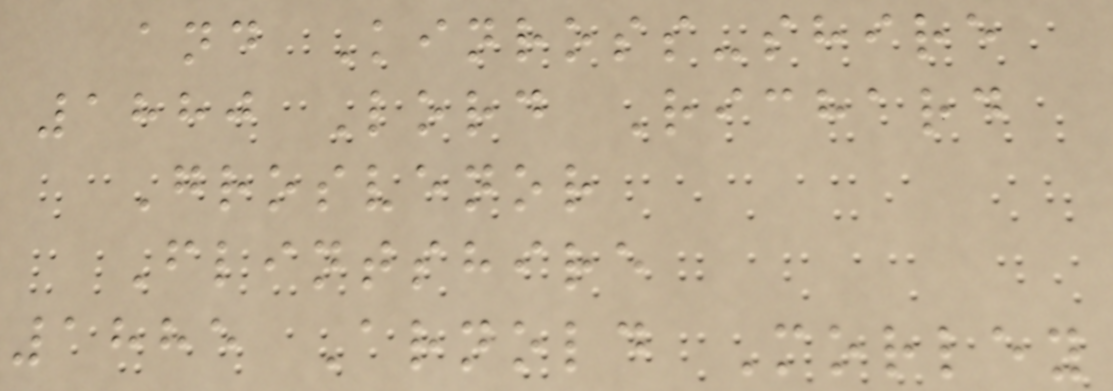and Kinross-shire
1880 Lord Richard
Grosvenor
Flintshire
1885 Arnold Morley
